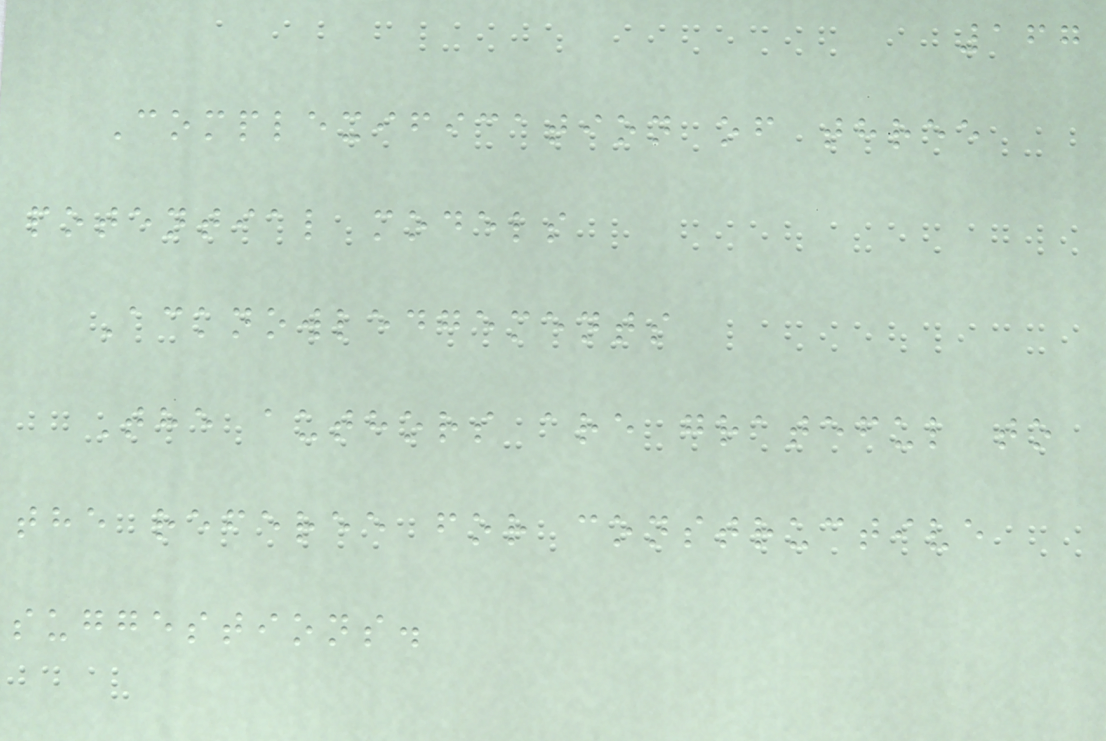167
Complexification of three
potential models
Acknowledgements
The authors are grateful to
the referee for constructive
suggestions.
